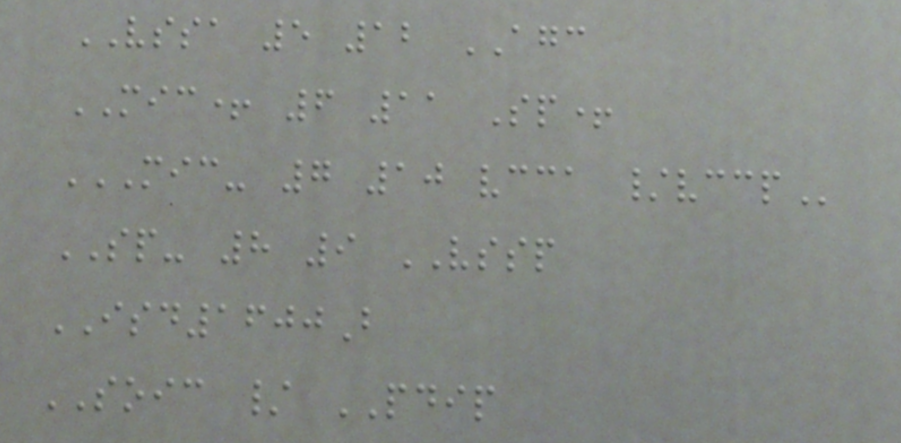VSSA 5 12 AGC
MIC+ 6 11 Sp+
MIC- 7 10 VCCA /VCCP
SP- 8 9 VSSP
ISD1600B
SOIC / PDIP
